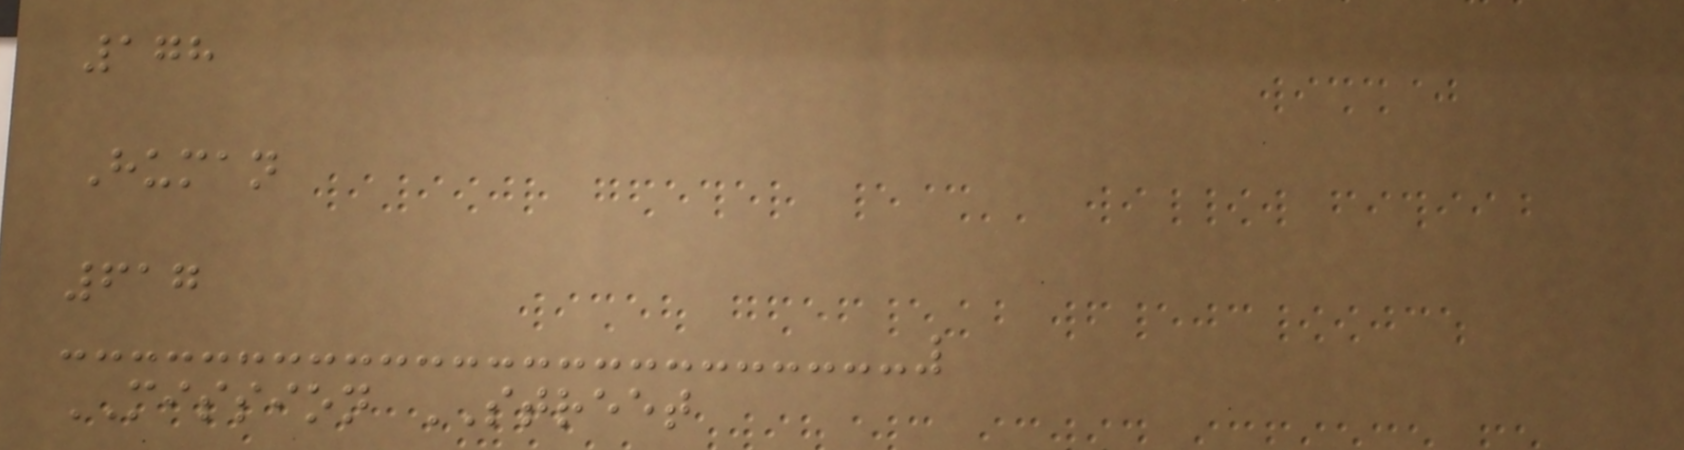178
Human
617
MISSION STREET
